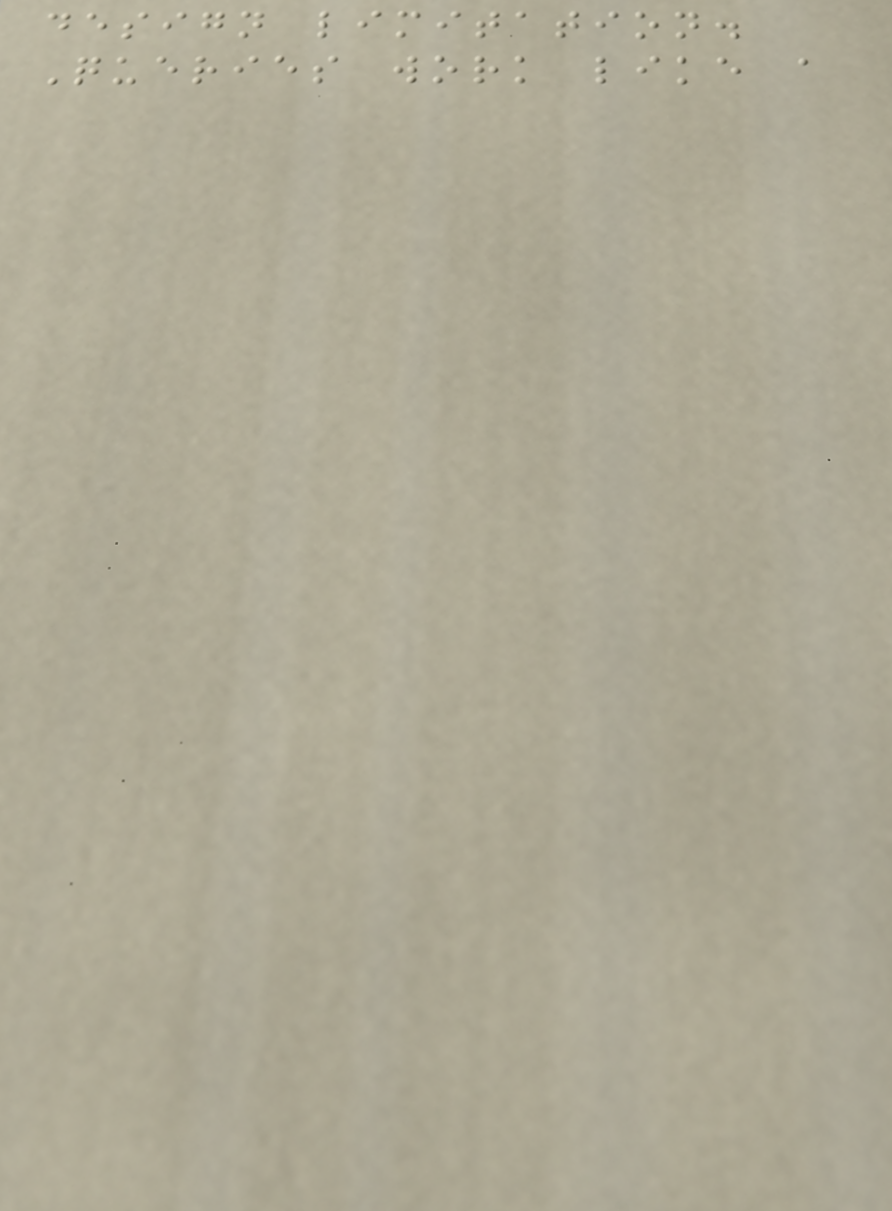design limitation.
Queries work like a
